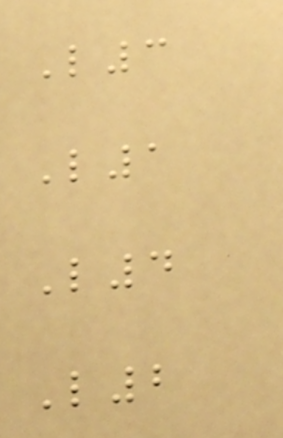L3
L1
L4
L2
